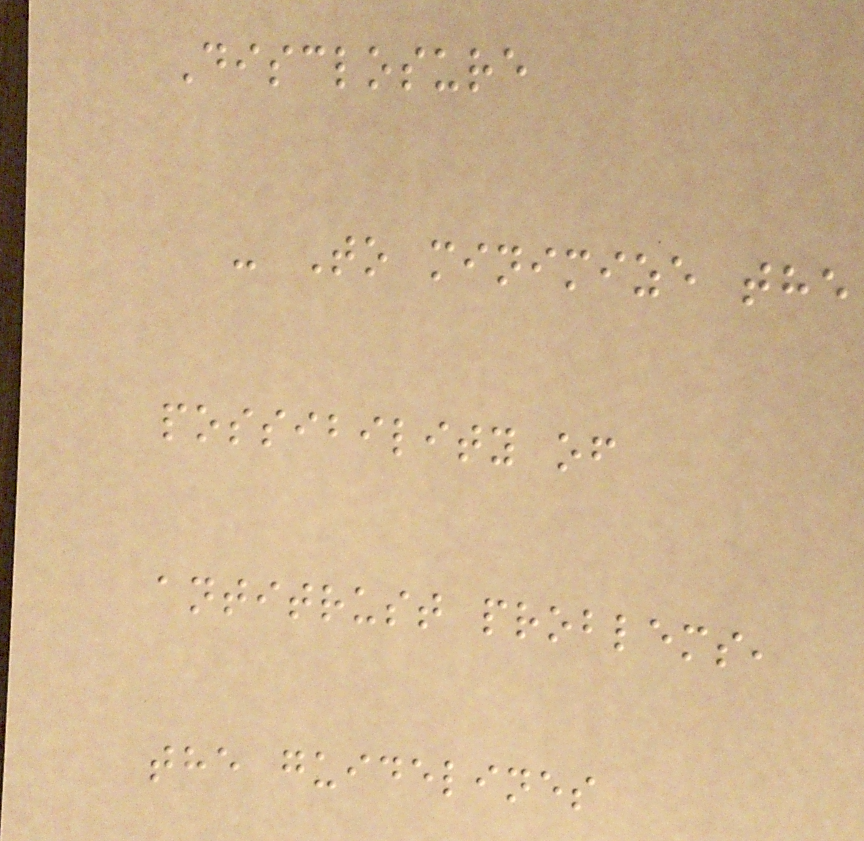Disclosure
- To minimize the
possibility of
antitrust problems,
the guidelines
